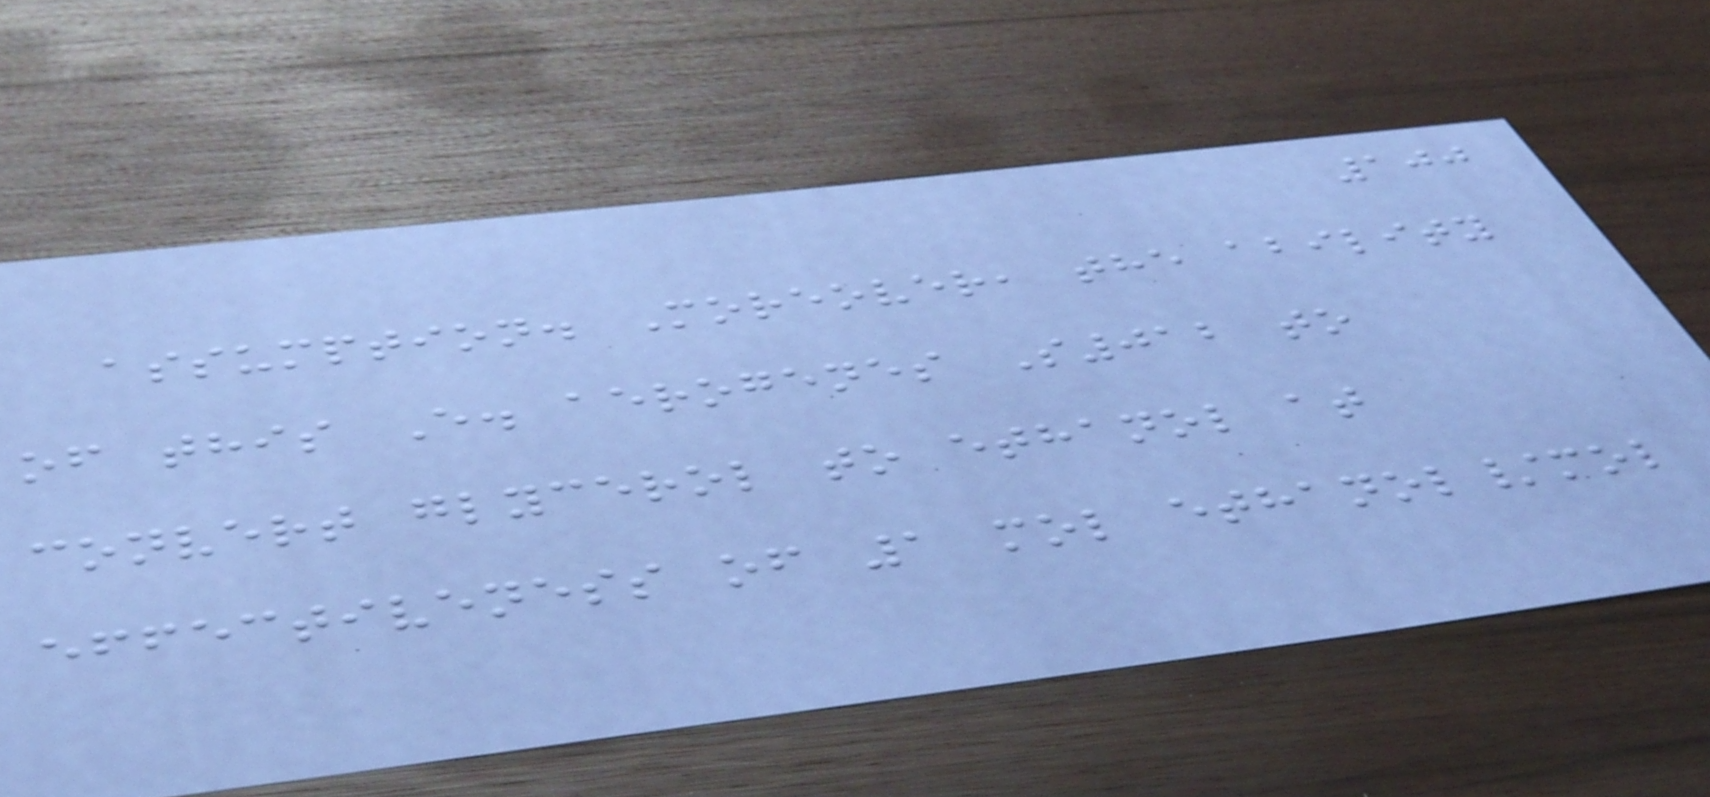100
assumption. Moreover, the ability
of this E. aerogenes S012 to
convert glycerol to ethanol at
effectiveness of 1 mol ethanol/mol
